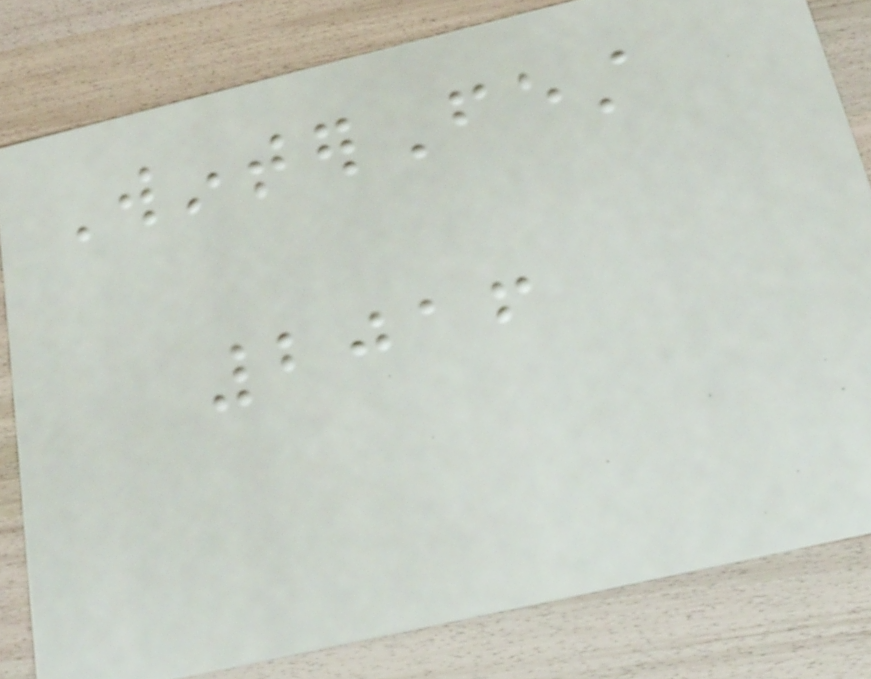WinterFest
2016
